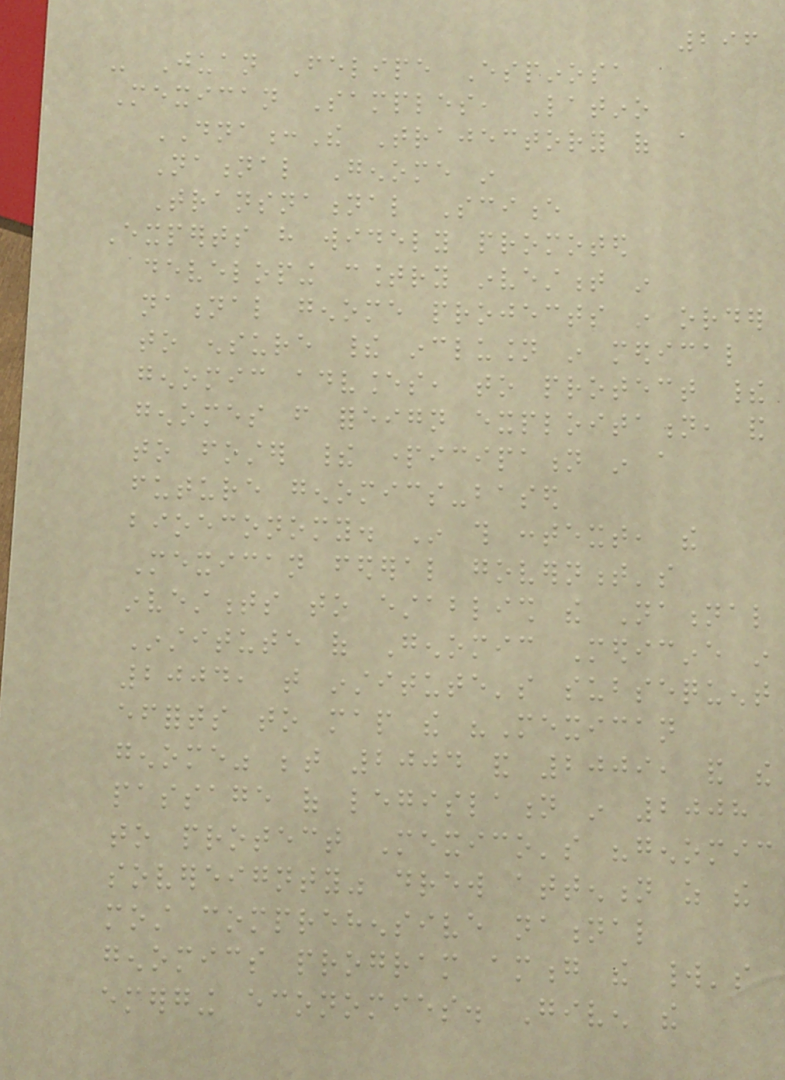296
- Juan Felipe Espinosa
Mexican Samples, Latino
DNA:The Trajectory of a
National Genome in
Transnational Science
Experts have widely promoted
developing country investment in
national genome projects in order
to ensure their inclusion in medical
genomic advances, to protect their
genomes from foreign exploitation, and
to foster their participation in a
future genomics-based
bioeconomy. In this context, the
Mexican federal government's
investments to establish the National
Institute of Genomic Medicine in
2004, that institute's subsequent
efforts to map the "Mexican
genome" between 2004 and 2009, and the
passage of legislation in 2008
to protect Mexico's "genomic
sovereignty" drew attention as the
most comprehensive national
genomics program among the world's
emerging economies. Given the
